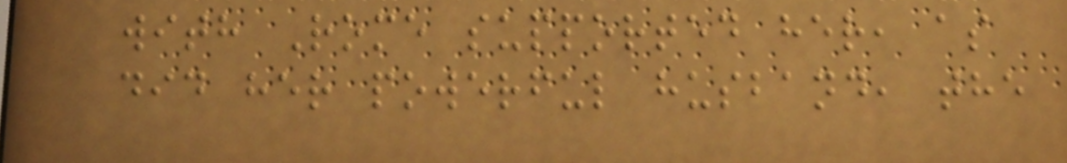with Rome supported her, as
did her powerful husband, the
